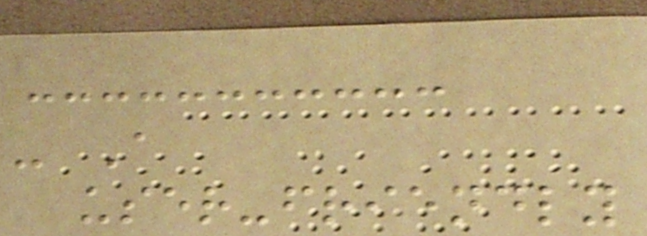- A
user-friendly
